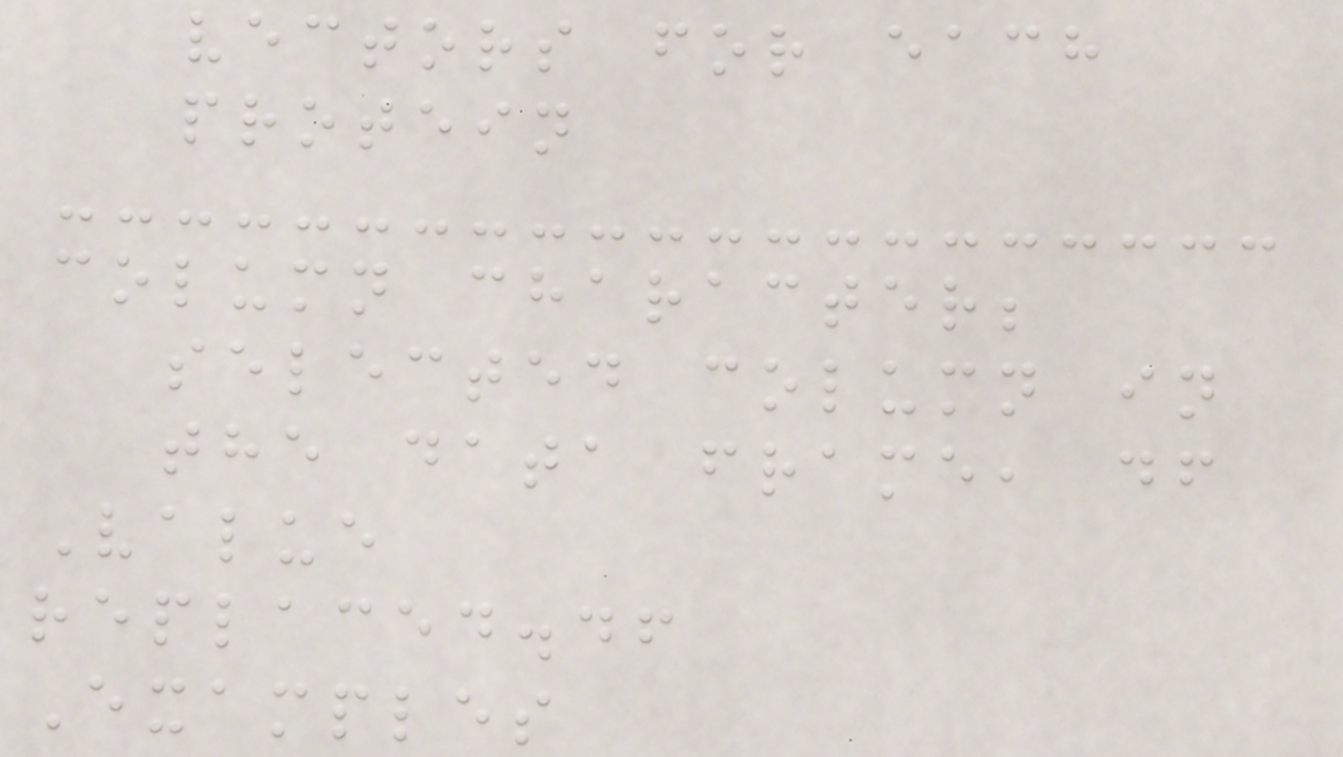vectors for each
protein
column character;
selected column in
the data frame, df
Value
replaced.df
Examples
